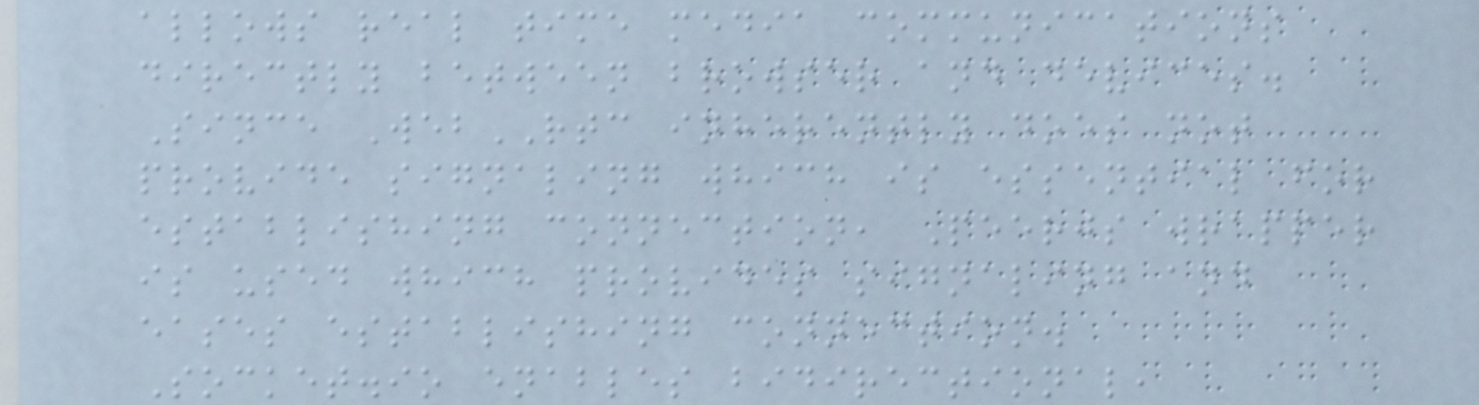allows real time media communications
directly between browser and devices.
Since WebRTC inherently does not
provide signaling which is essential for
establishing connection, Peerjs wrapper
is used which provides signaling and
eases establishing connection.
Socket.io enables bidirectional,
